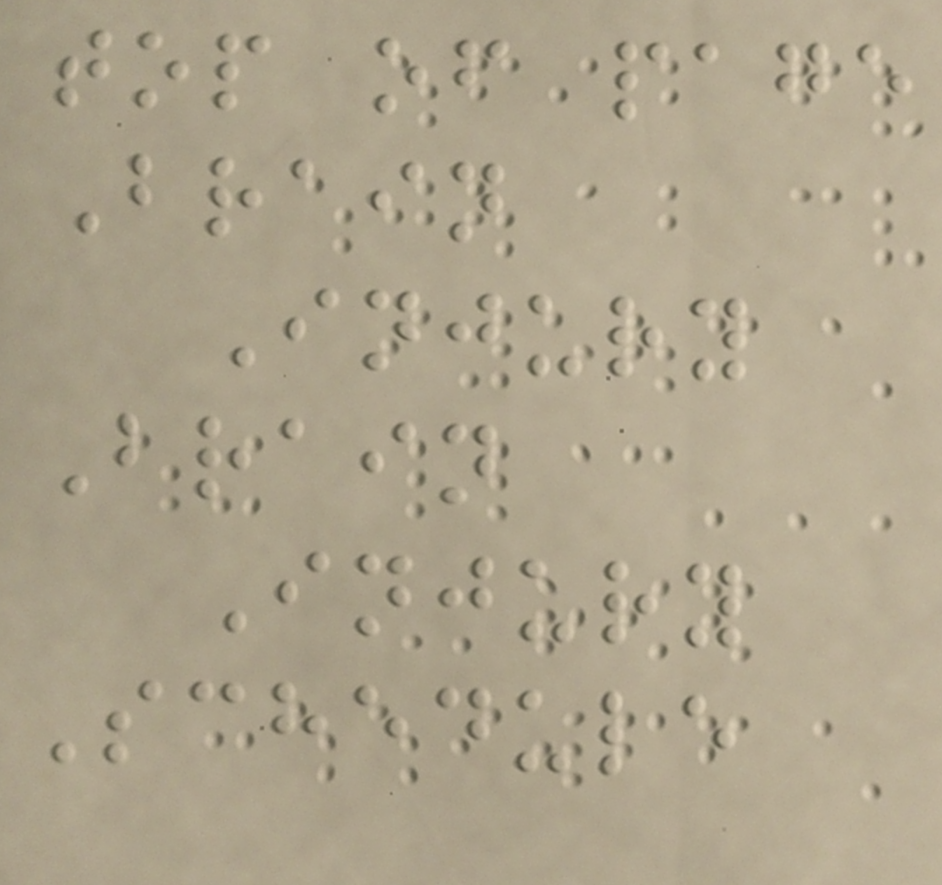top of page
Brain
Injury
Brain
Injury
Schedule
